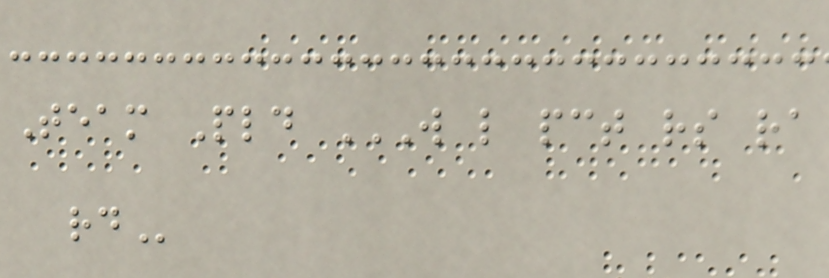Team Pld W L PCT RS RA
RD
